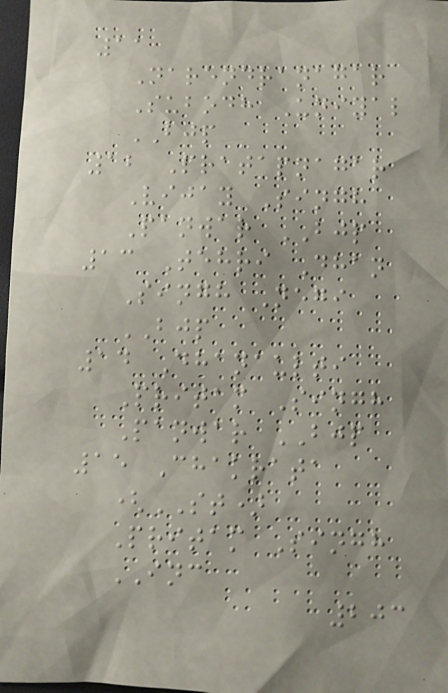11
Narendranagar
Subodh Uniyal
BJP
12 Pratapnagar
Vijay Singh
Panwar BJP
13 Tehri Dhan
Singh Negi
BJP
14 Dhanaulti
Pritam Singh
Panwar BJP
15 Chakrata
(ST)
Pritam Singh
INC
203
